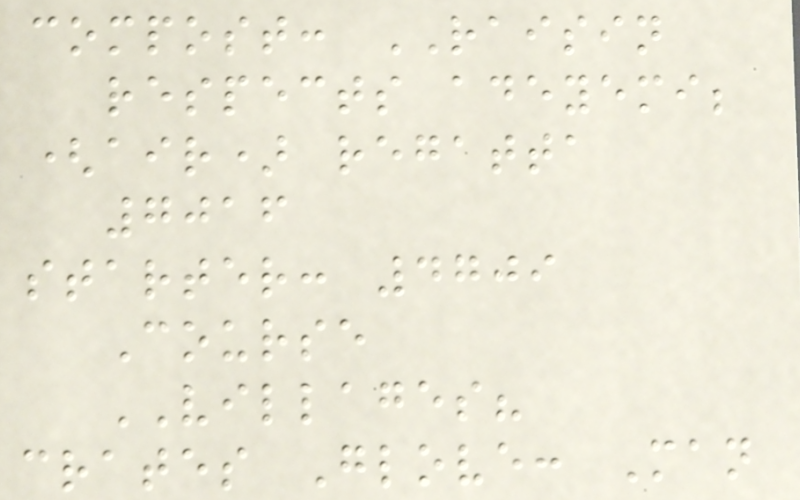compost: RAISIN
respects adeyemi;
(air) regatta
7016
starter: 4709
Course
VILLAGES?
crates Glove: Man
